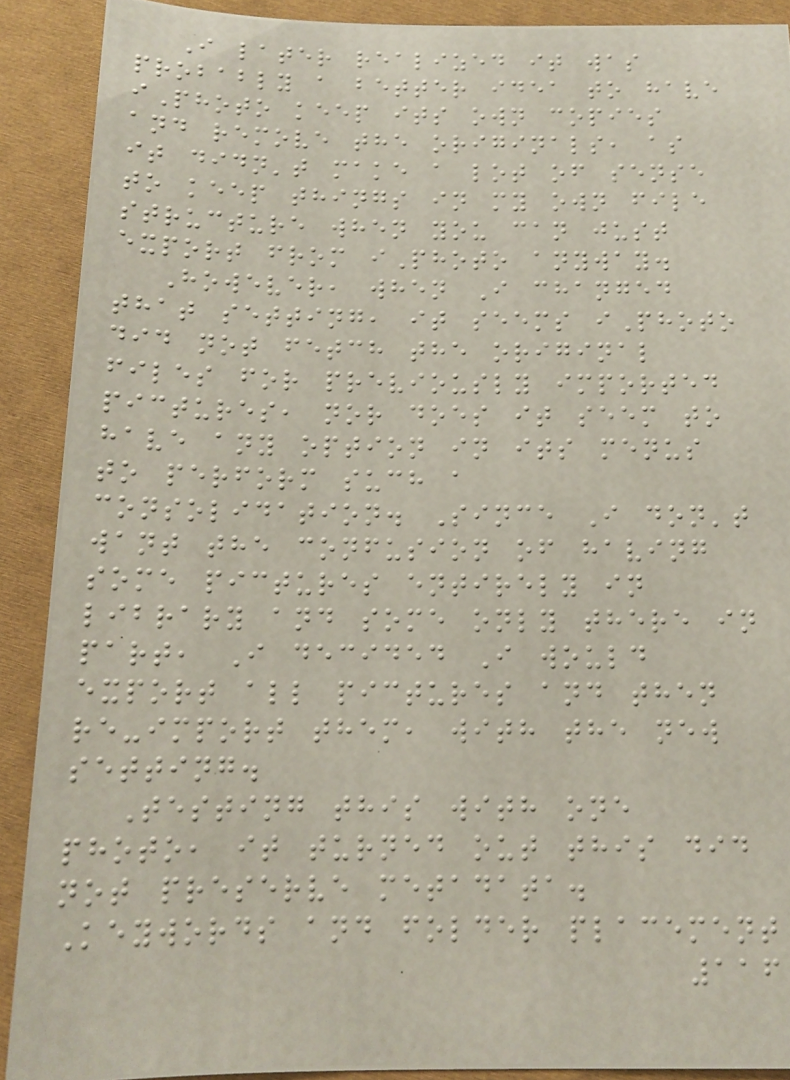I later realized it was
probably a better idea to have
iPhoto keep its own copies
and remove the originals, as
it didn't make a lot of sense
to keep things in my own file
structure when you can just
export from iPhoto anyway.
However, when I changed
that setting, it seems iPhoto
did not fetch the original
files for previously imported
pictures, nor does it seem to
have any option in its menus
to perform such a
consolidation. Since I don't
want the confusion of having
some pictures entirely in
library and some only there in
part, I decided I would
export all pictures and then
re-import them, with the new
setting.
Testing this with one
photo, it turned out this did
not preserve metadata.
Keywords and folder placement
116
